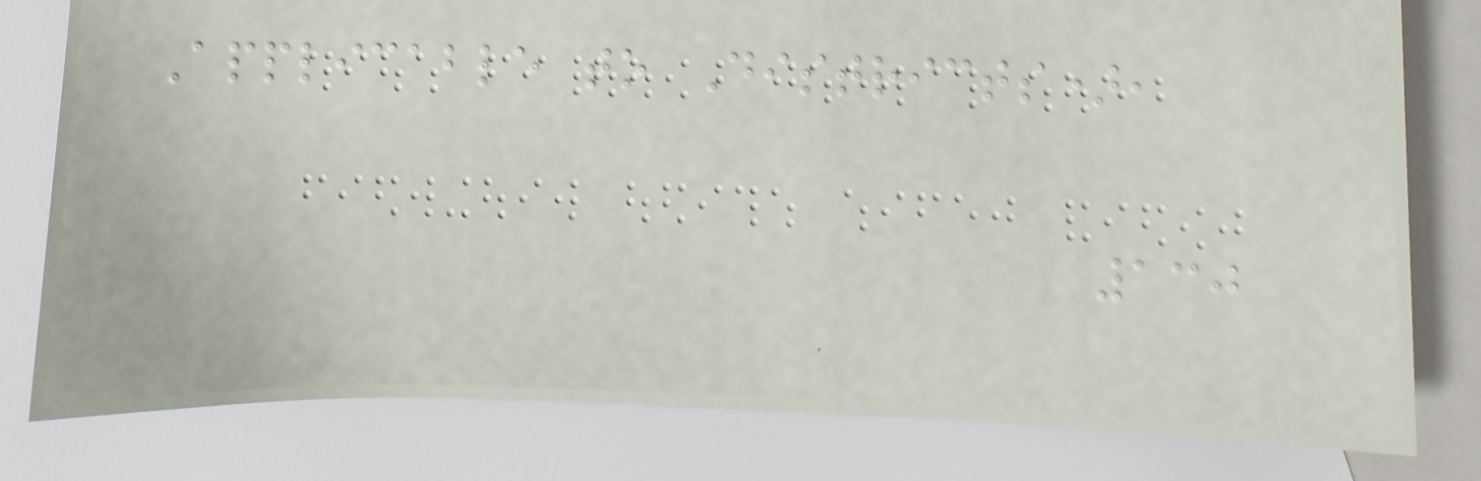Applicable to Districts),
130
